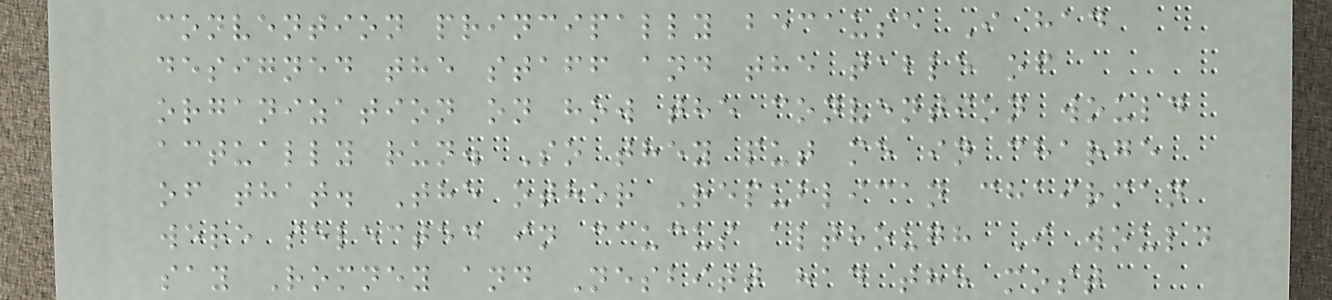convention principally because I had
designed the staff and the table of
organization on how the convention would
actually run. So they put me in charge
of that. The other Republican chairman
were selected in caucus although I would
say Romney and Nesbitt had the most
